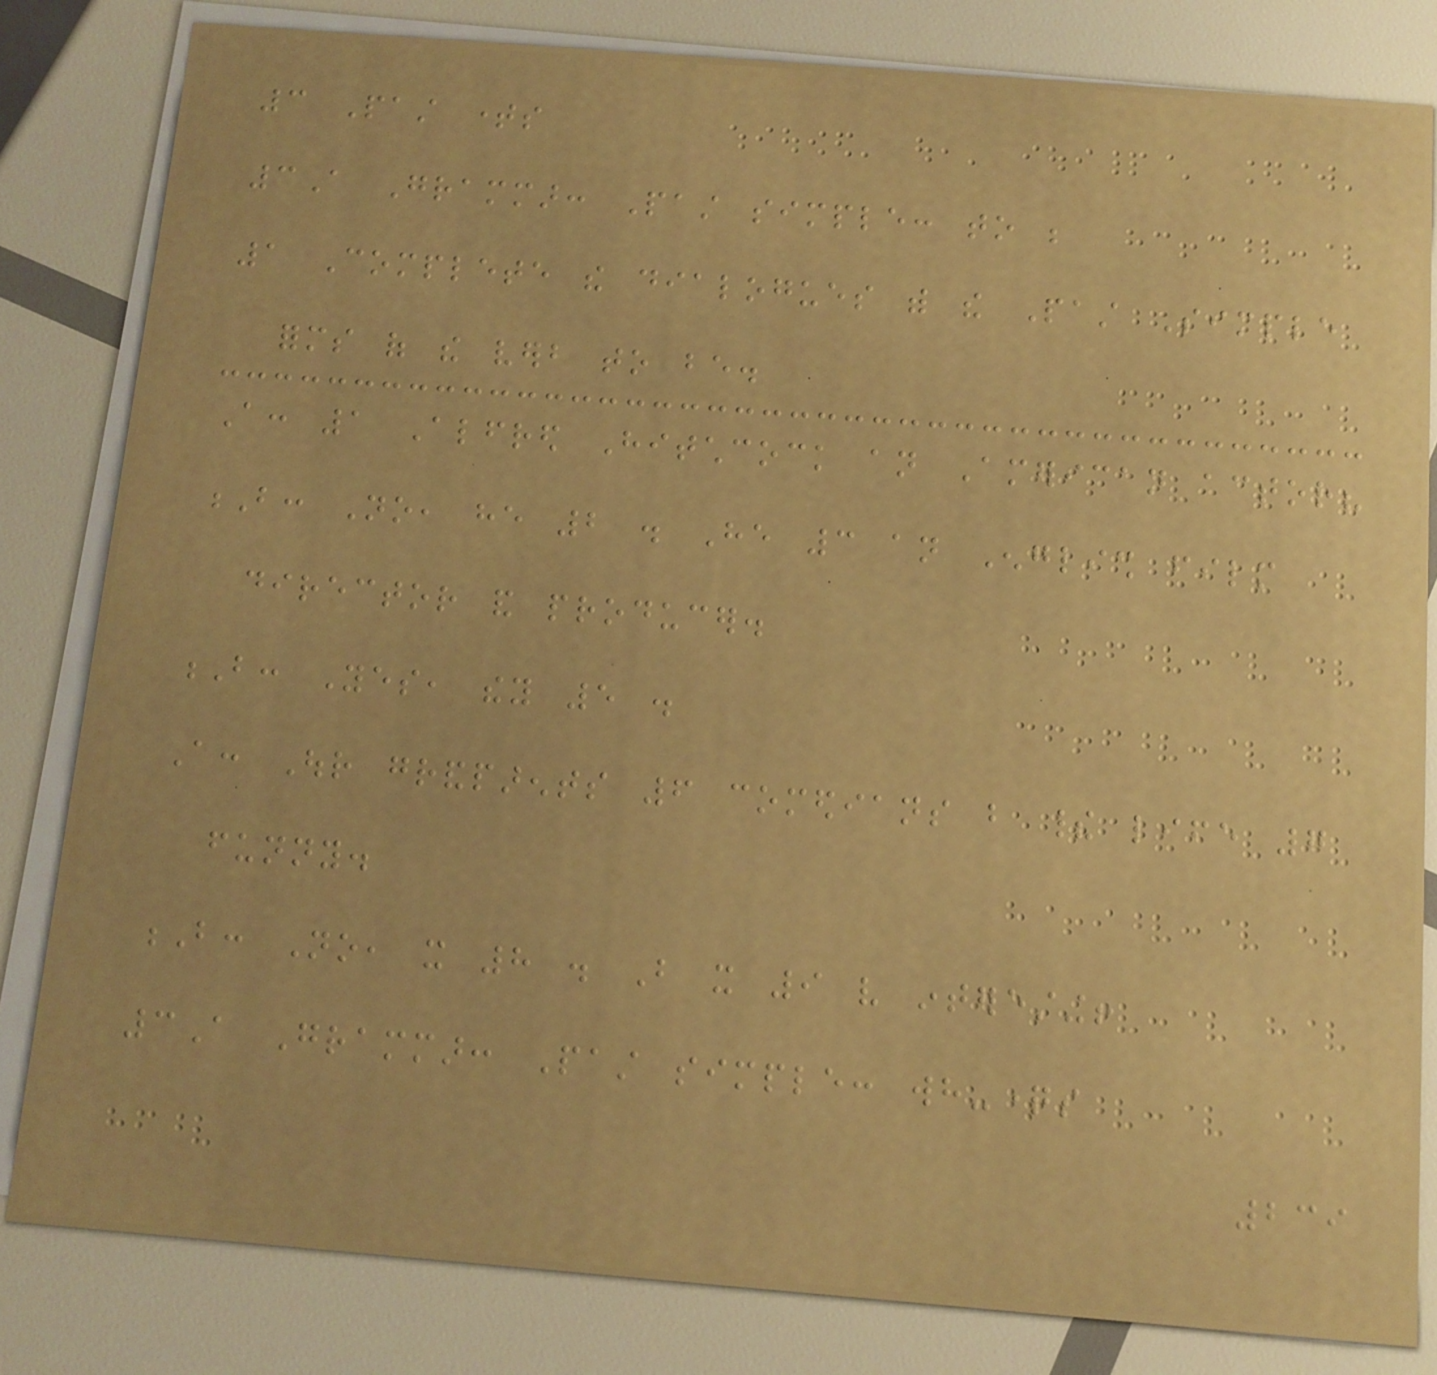3 Past times
3A Grammar: Past simple: to be
1 Complete the dialogues with the Past Simple
forms of the verb to be.
A: 1 Alfred Hitchcock an American actor?
B: No, he 2 . He 3 an English film
director and producer.
B: Yes, they 5 .
A: Our grandparents 6 comedians but their life 7
funny.
B: No, it 8 . But it 9 very interesting!
3A Grammar: Past simple: wh-questions
239
